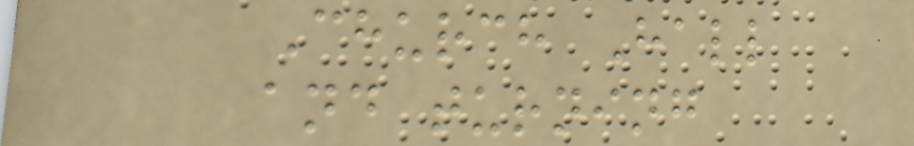Church Hall
and turning
